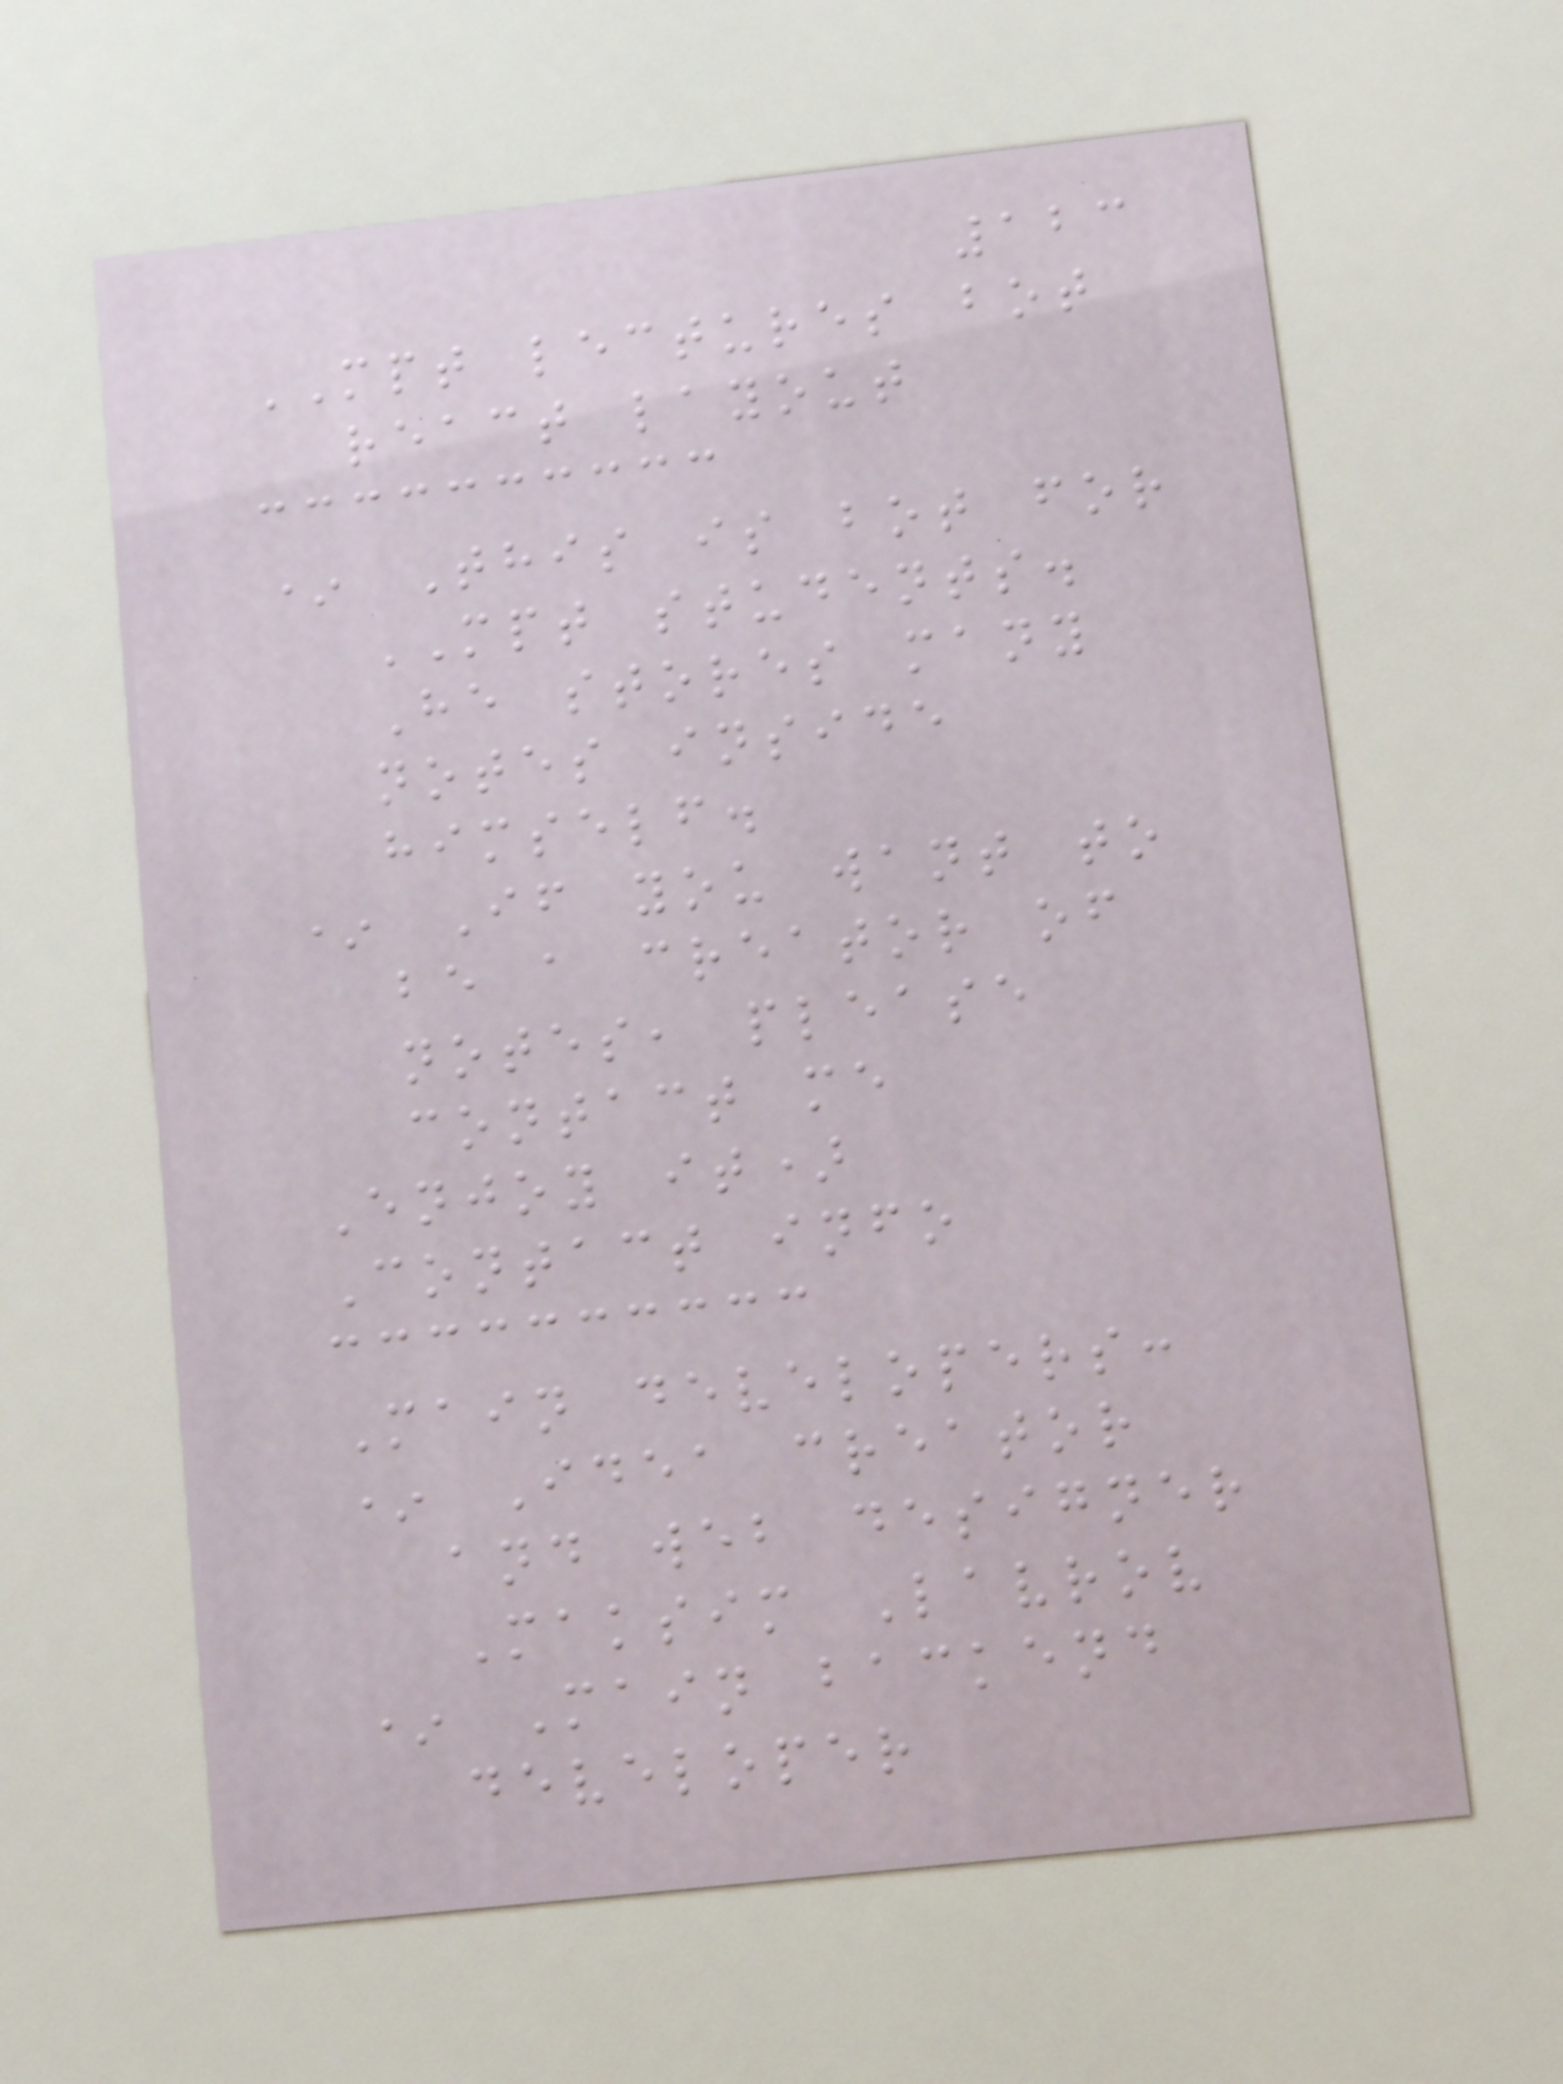123
MPT lectures bot
react layout
* This is bot for
MPT students.
He stores many
notes inside
himself.
* If you want to
be a creator of
notes, please
contact me
Enjoy it)
Contact info
Main developers:
* Idea creator
and web designer
Maksim Lavrov
* Main backend
developer
